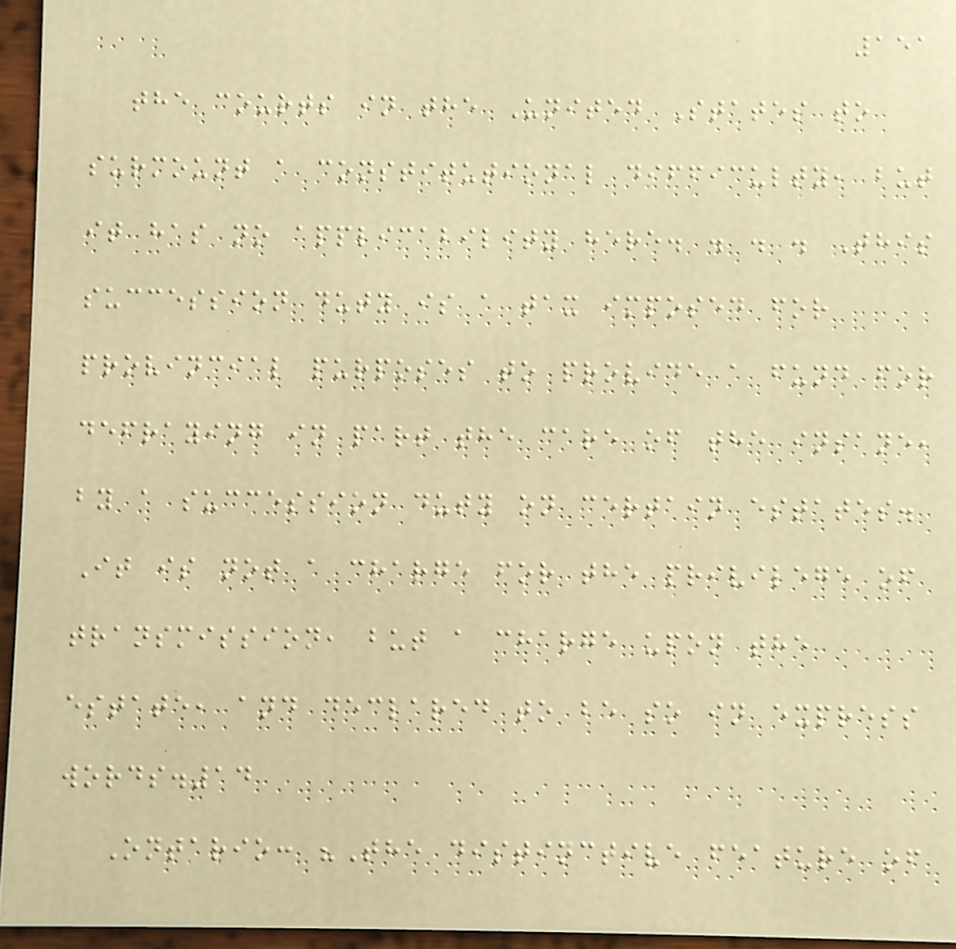151
the courts in the United States to
surmount a constitutional difficulty, but
it has no applicability here. . . . This
succession duty is a tax imposed for
provincial purposes to provide a fund for
defraying in part the care of the insane,
by a succession duty on certain estates.
It is not a charge for the privilege of
transmission, but a charge upon the
estate, and declared to be so in express
words.14
Ontario: "The distinctive feature of
